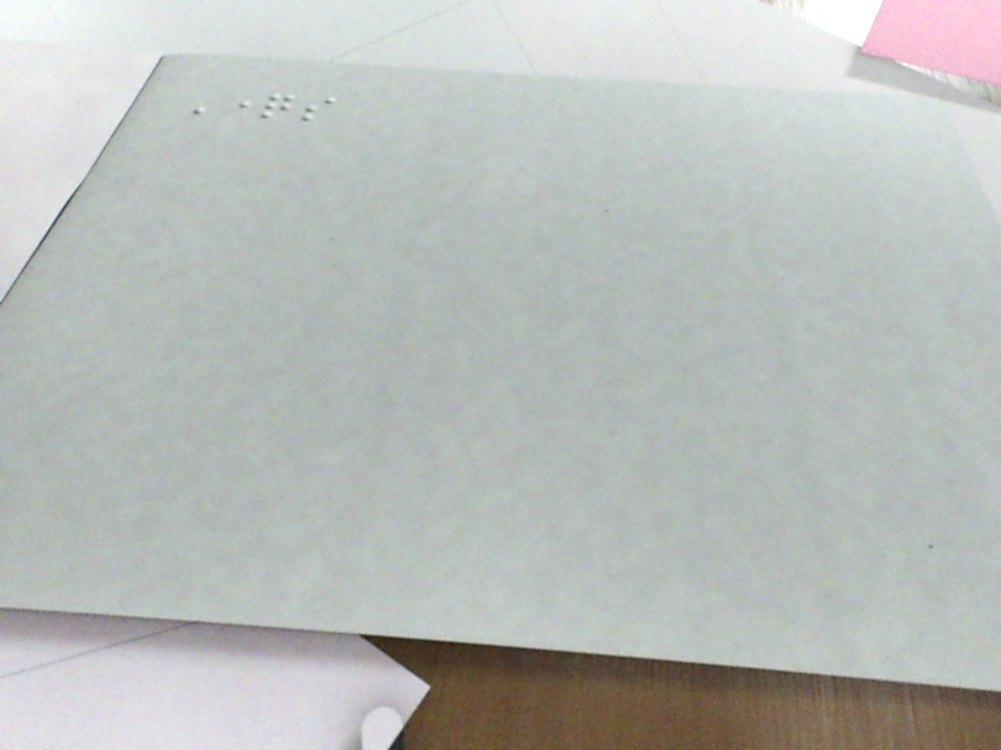Questions
